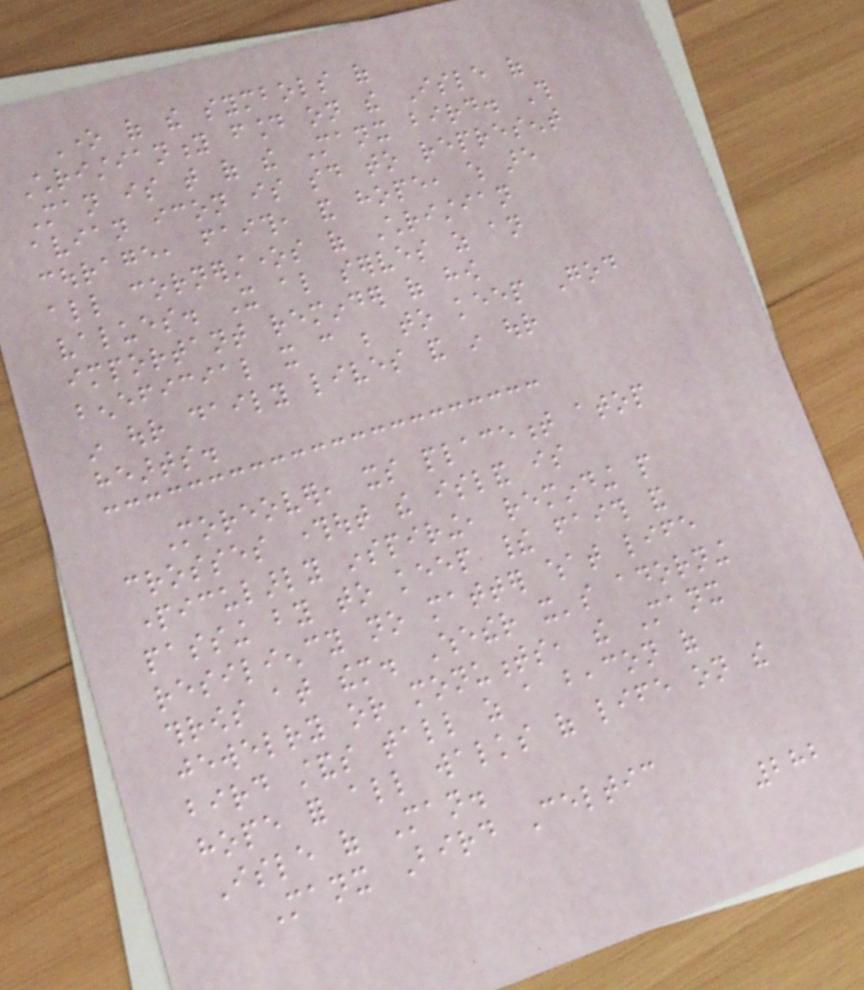One of the symbols of
Christianity found on the Isle of
Man is that of the Manx bird. This
avian icon is said to represent
courage, faith, and hope, which are
all cornerstones of Christian
values. It also serves as an
important reminder of how
beneficial it can be to keep God
in our daily lives and in our
hearts.
Moreover, its placement atop
crosses throughout the island is
particularly inspiring, reminding people
passing by to keep their faith and
resiliency no matter what life
throws at them. Whether it's adorning
jewelry or monuments, the Manx
bird stands tall as a beacon of
hope for all walks of life on the
Isle of Man.
Manx Bird Celtic
282
